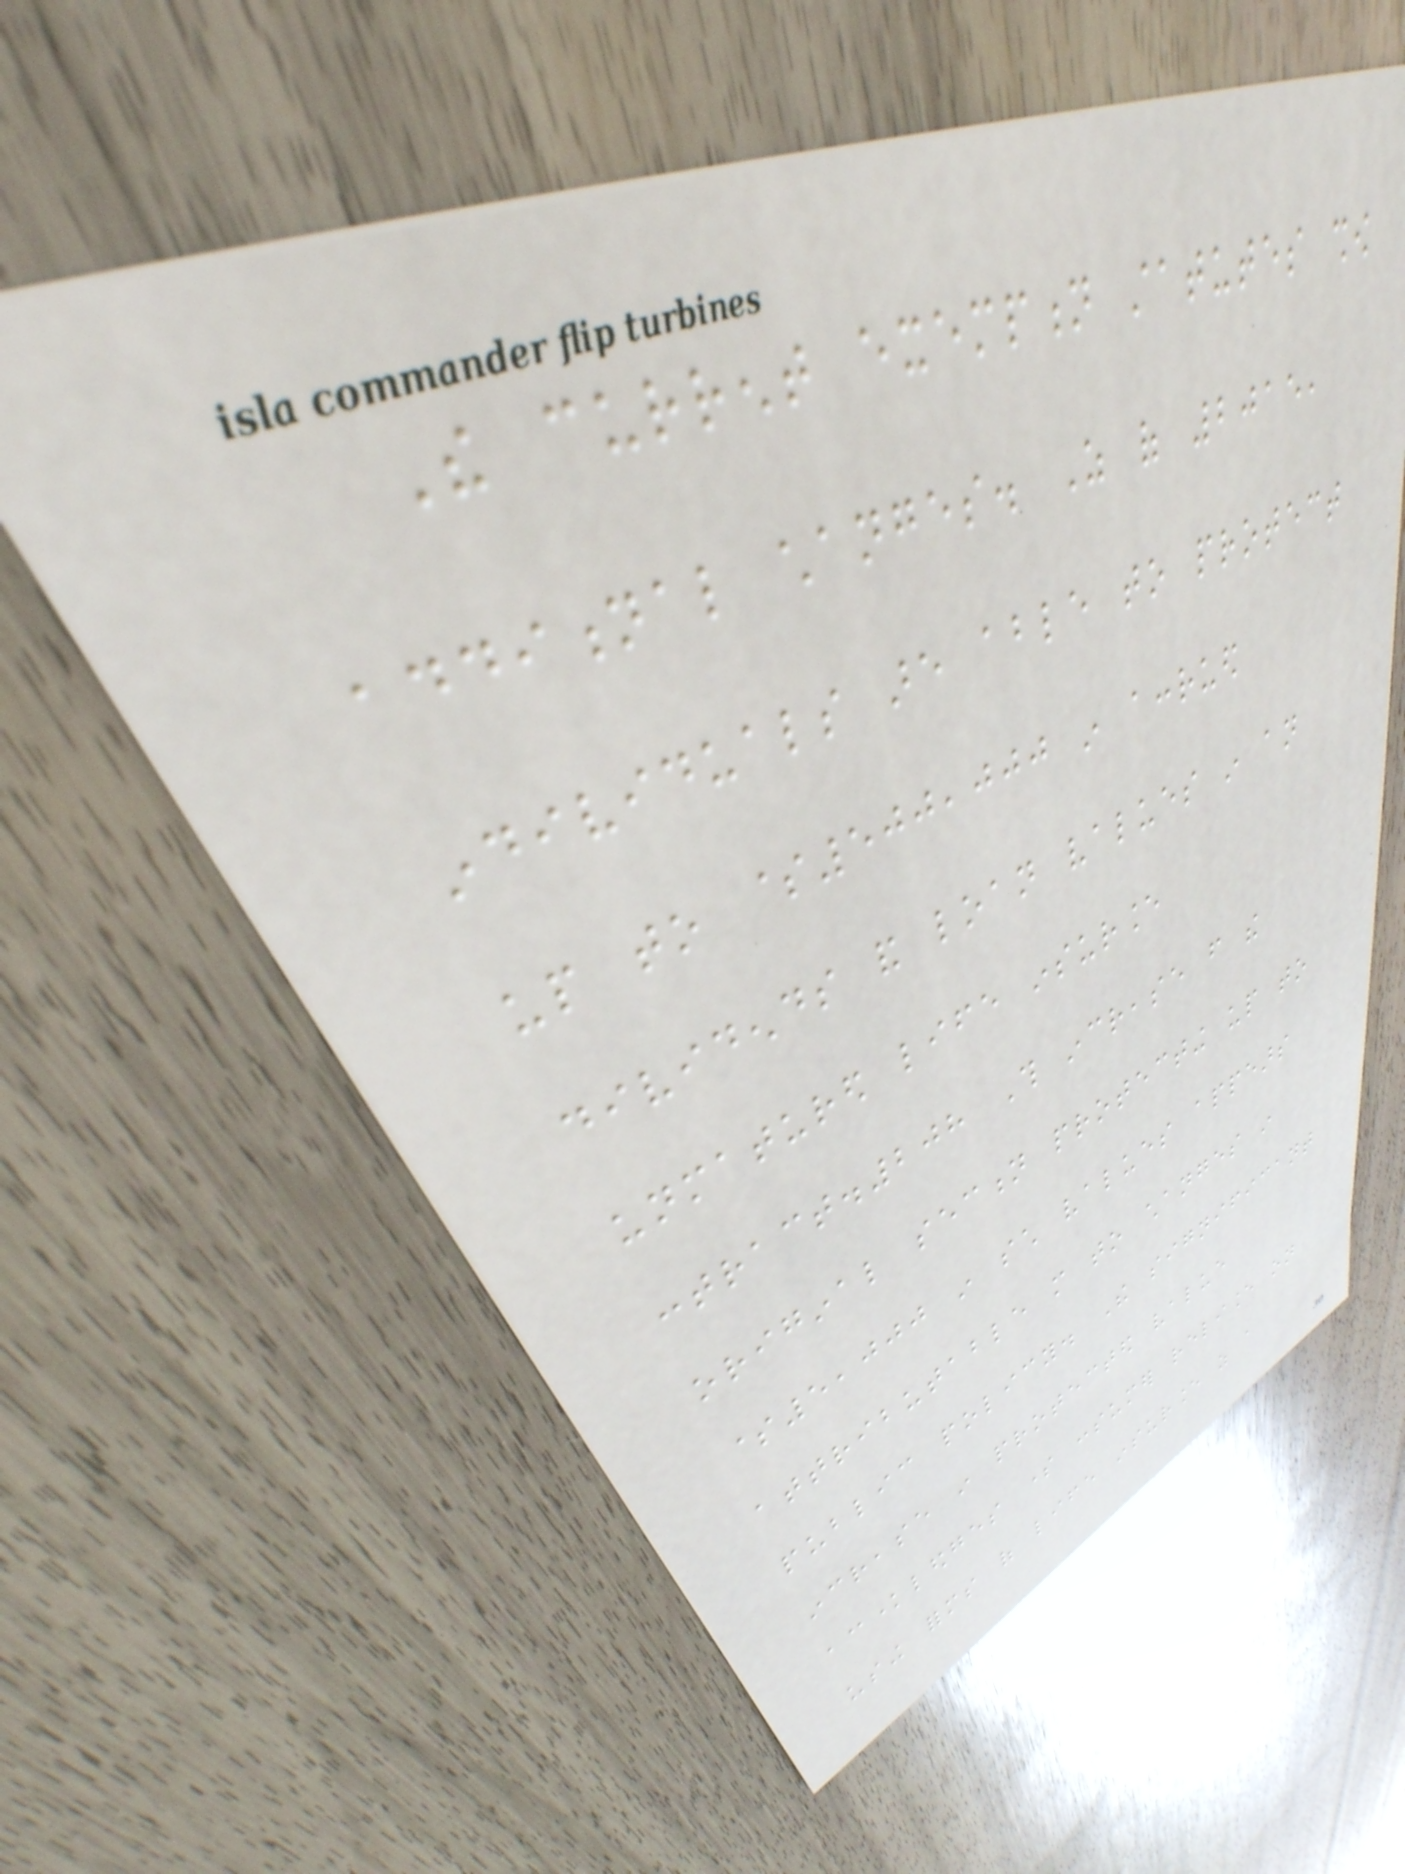The current exemption statutes show
additional changes. As of 2015,
individuals are able to protect
up to $500,000 in accrued
dividends and loan values in an
unmatured life insurance
contract.208 This increase from the
original section protecting up to
$5,000 in such values appears
attributable more to changes in
public policy. The significant
increase in protected value
acknowledges some consumer reliance on
using forms of life insurance as a
